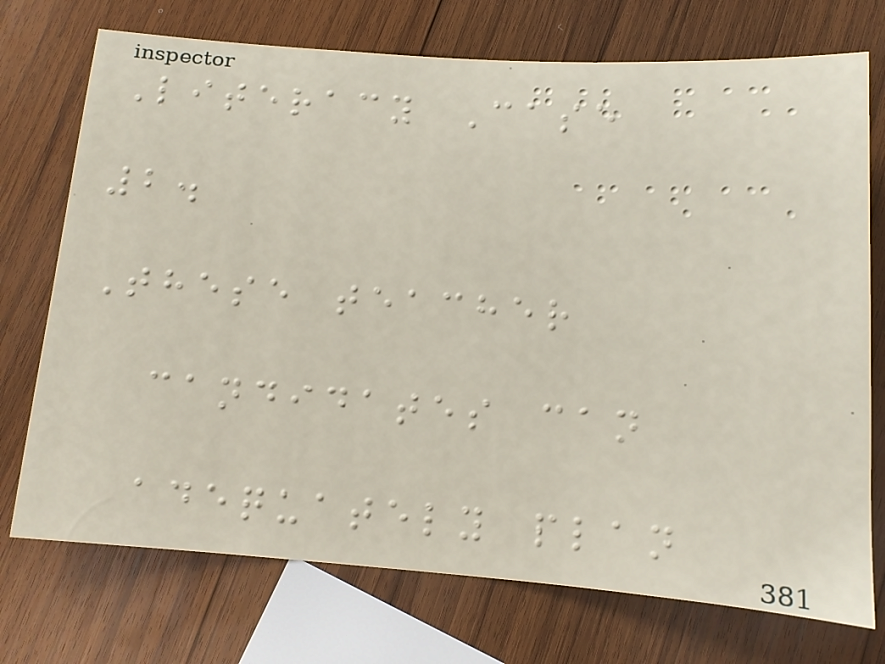Literacy Case
2.
These teacher
candidates can
adequately plan
